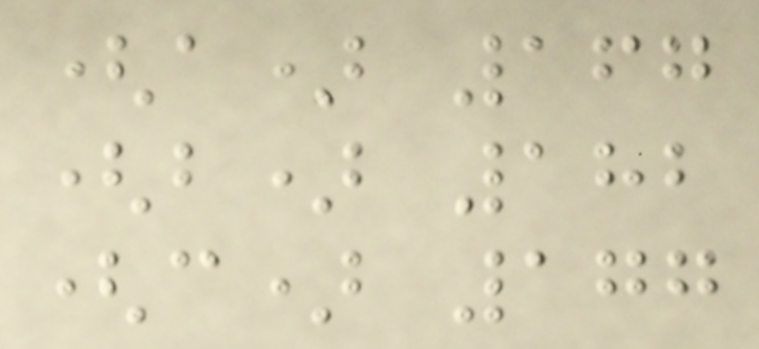(a) 167
(b) 182
(c) 177
